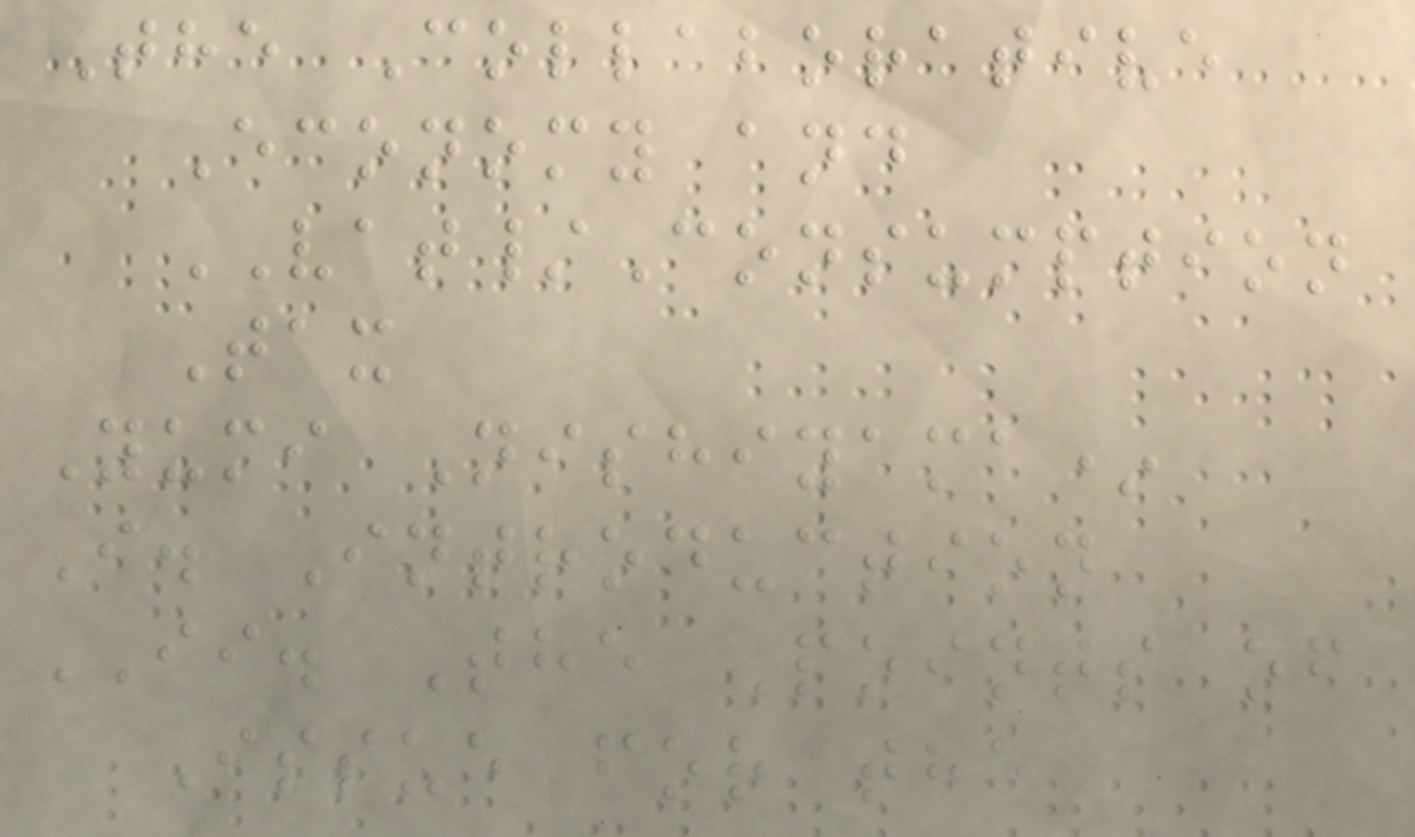The Collaborative
Economy and
VAT/Consumption
Tax
Yumi Nishiyama*
I. Introduction
II. The Points of
Issue for the
